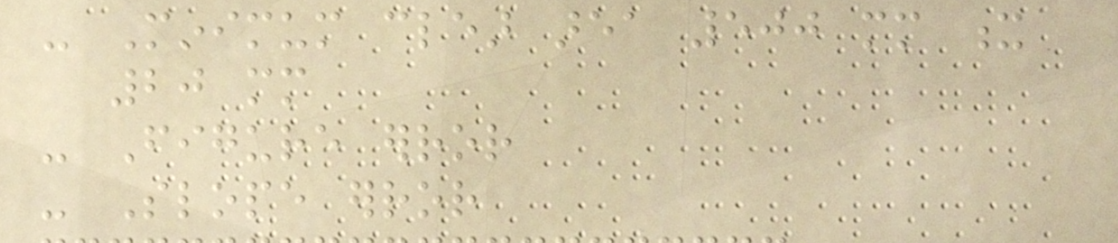- Minimum clear area 500 mm x
20 mm
- Figure error
- Slope error
